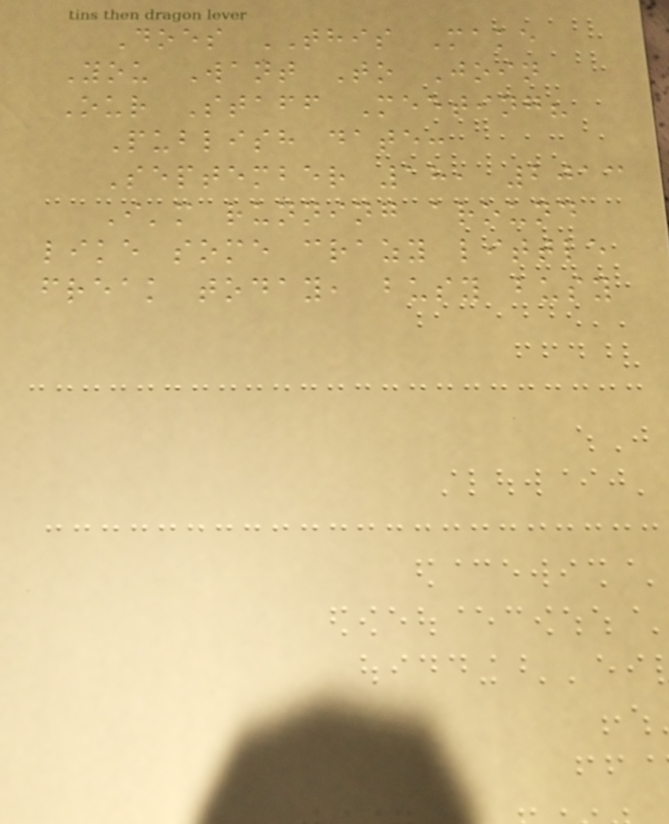Does THIS Make
You Want To Join
Our Staff Meeting?
Publish date:
September 18, 2013
I'm running around
like some crazy little
freak today, busy busy
